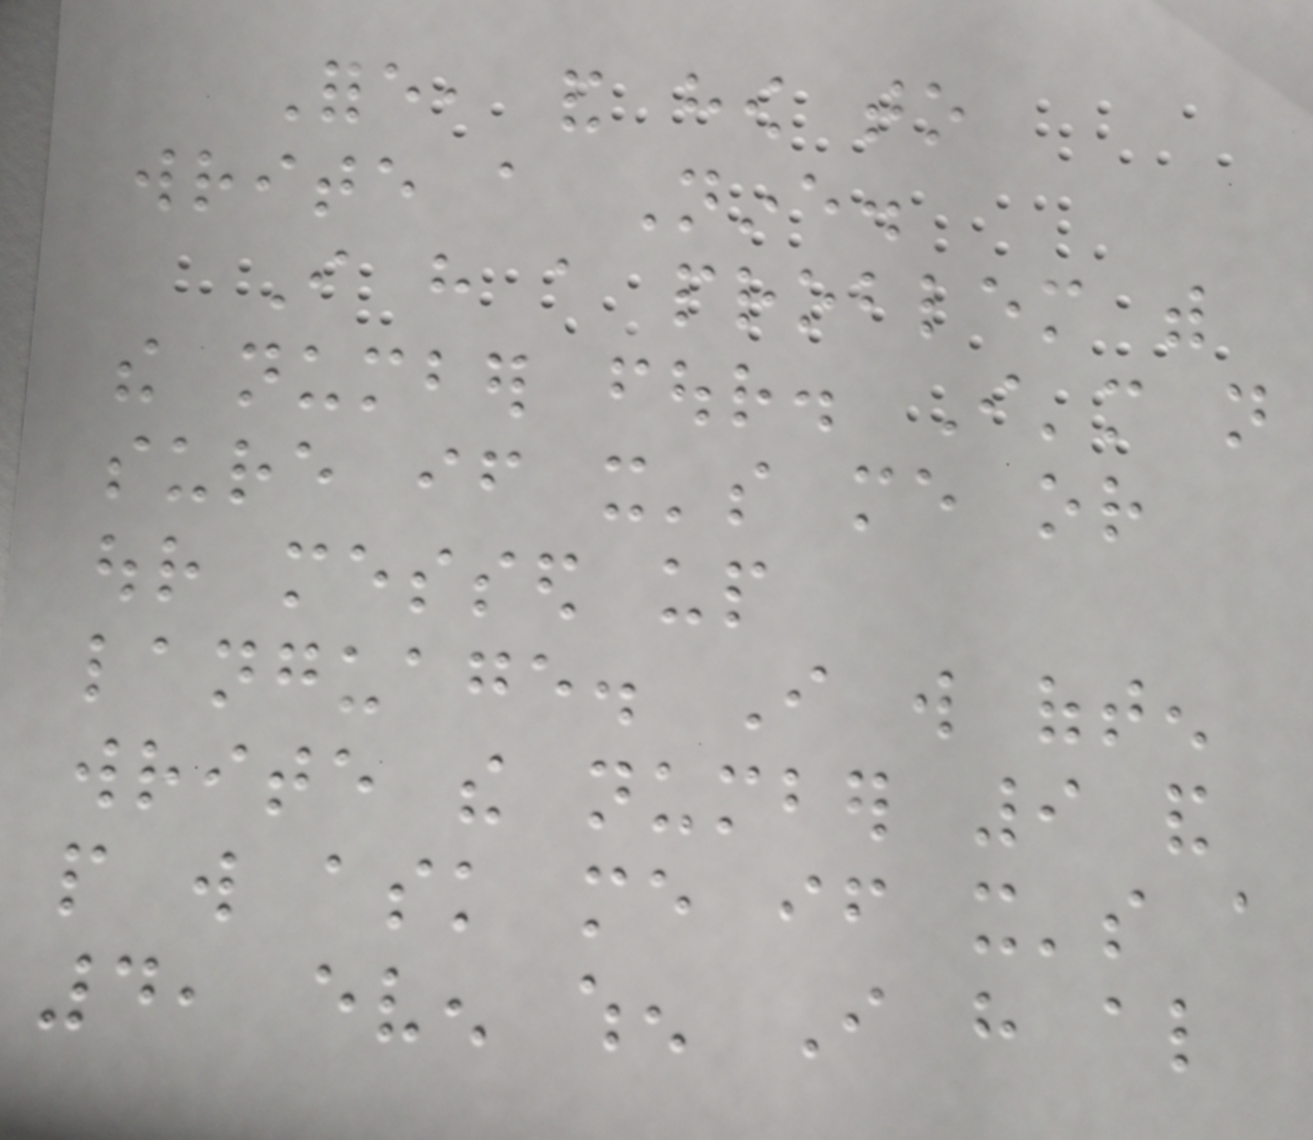Fore, and how to
write a Nine.
I have a problem with
the number four. I'm not
sure if it's me or
our messed up
language. I will often
write the number 9 and
people will ask me if it's a
4, even when I have also
